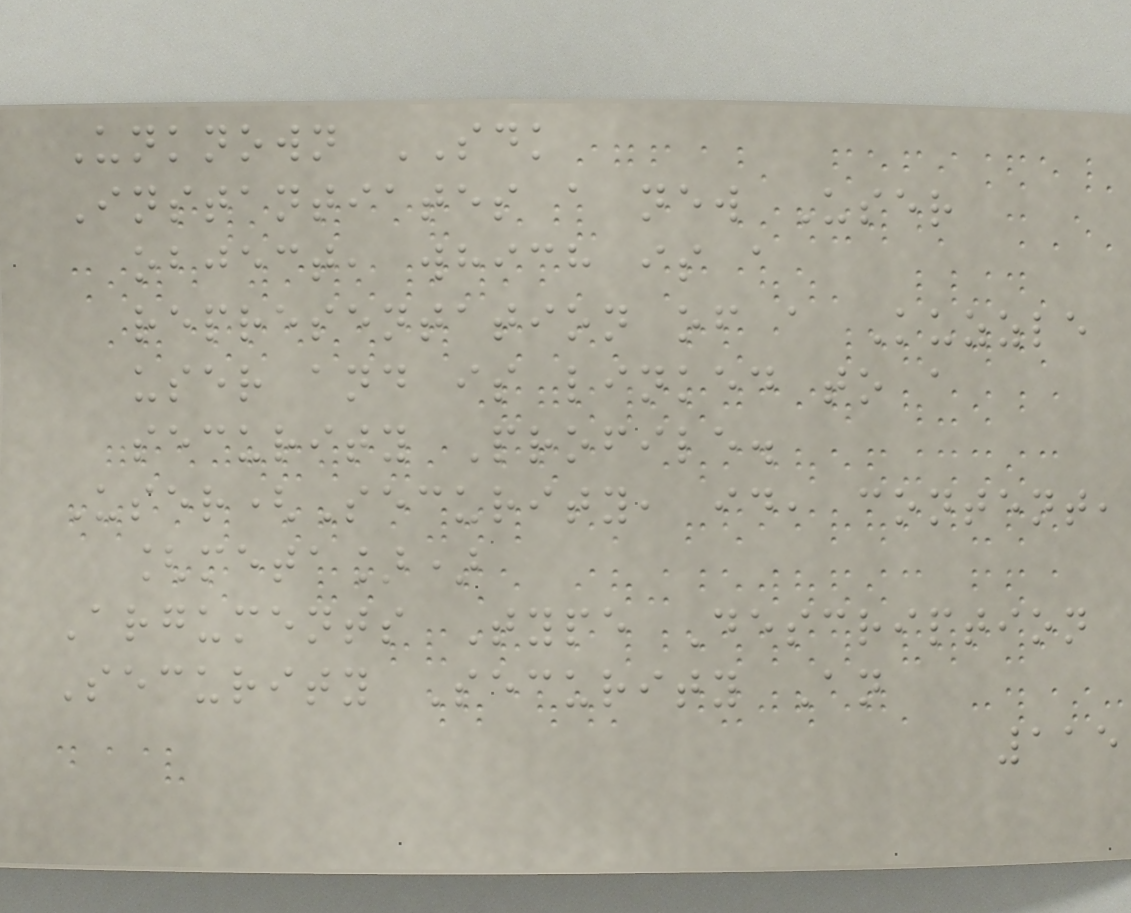Unknown SDK
Instantiates a new User
object, which is a
representation of a Kuzzle
user and is linked to a
security Profile.
User(Security, id, content,
[meta])
Arguments Type Description
Security Security An
115
